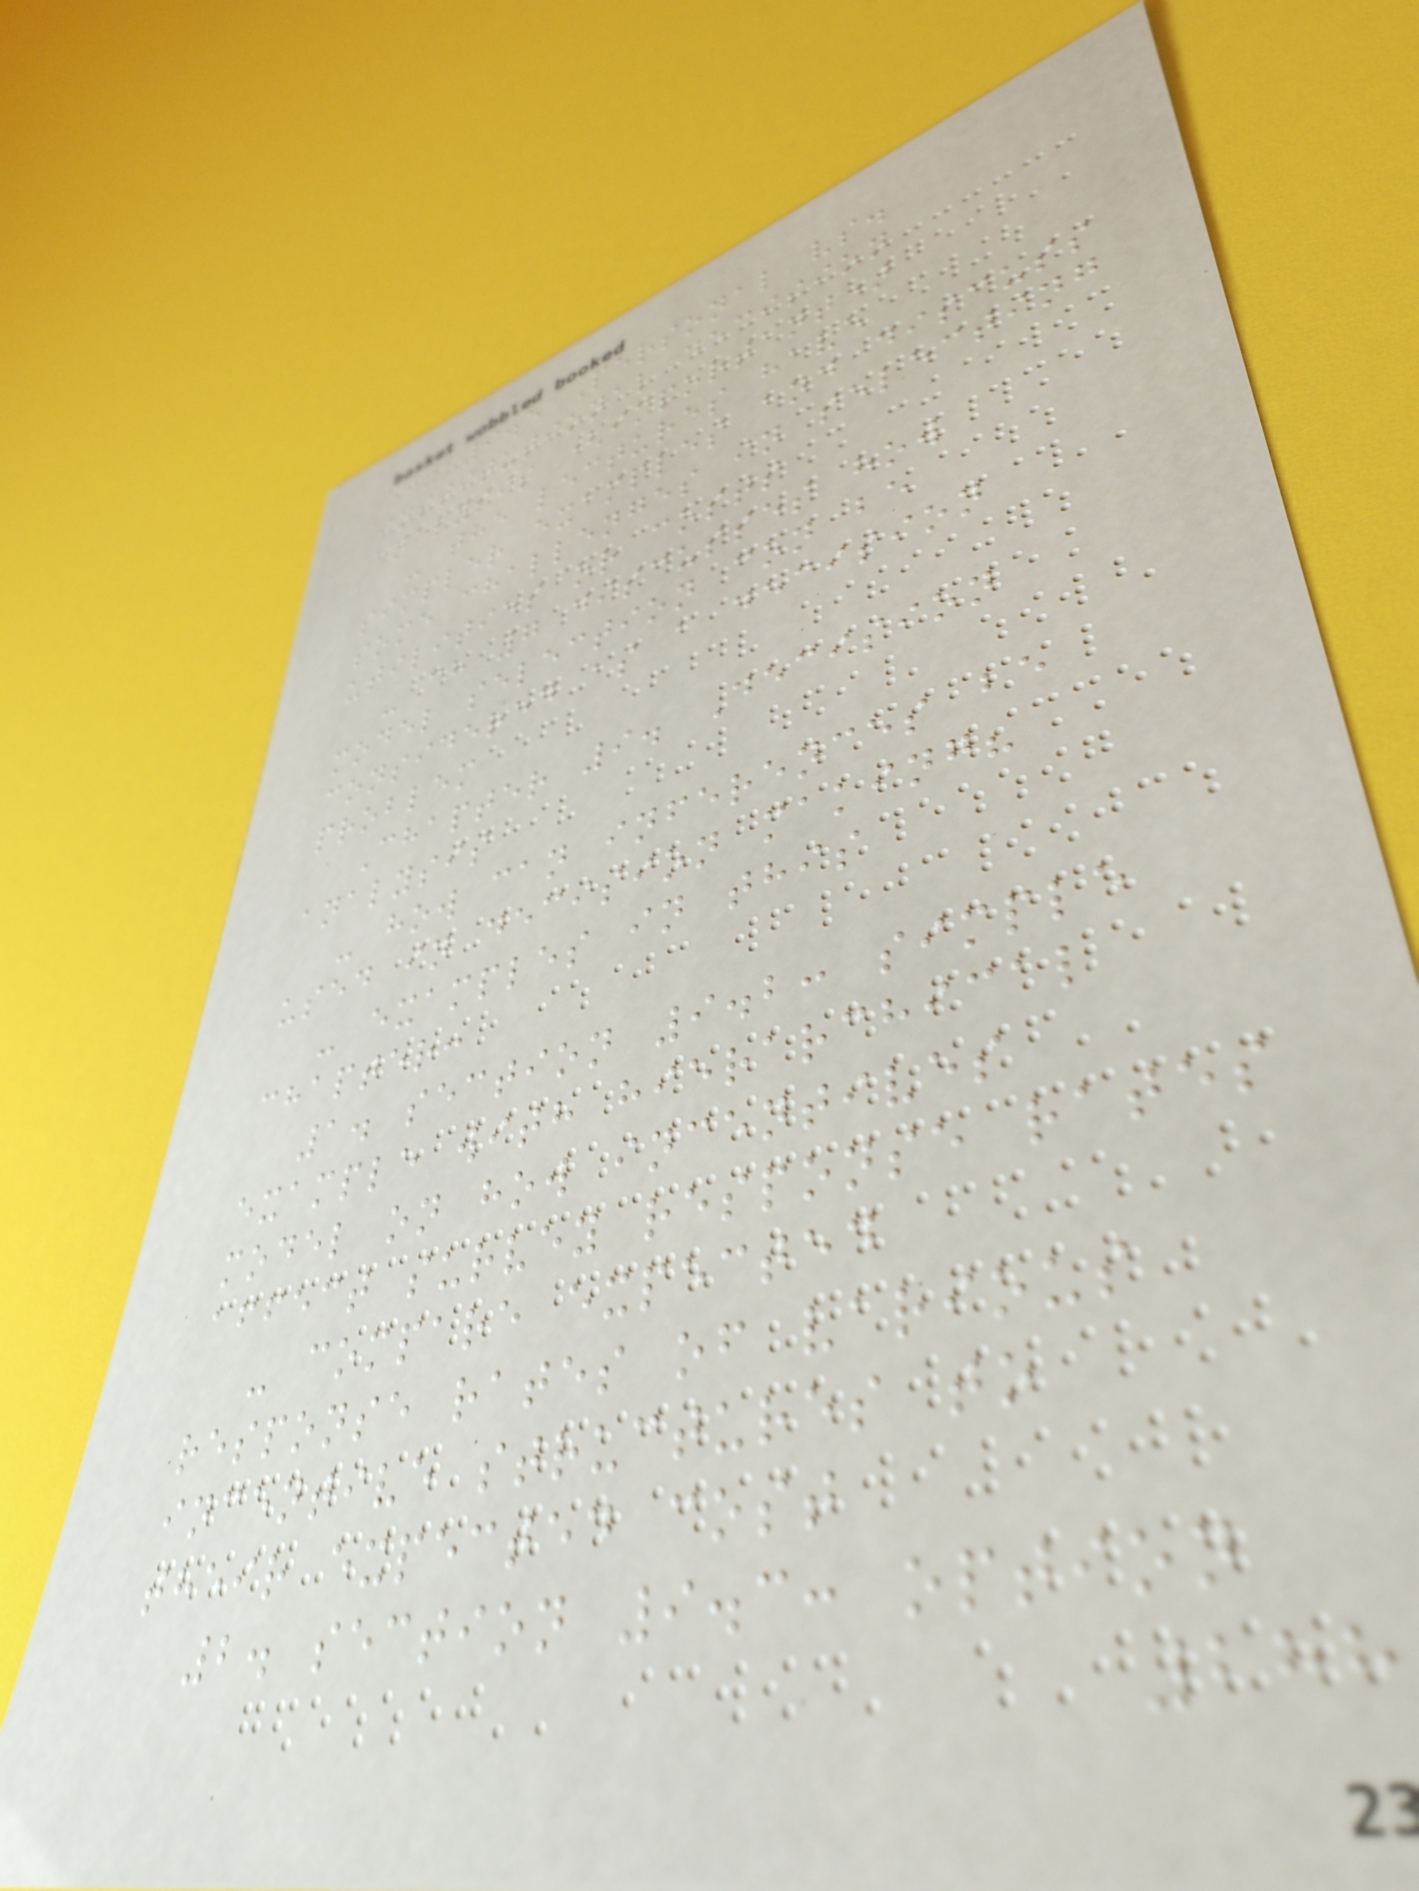- 9.5 Personal vs.
institutional decision
analysis (important)
- the lectures have
simpler examples and discuss
some challenges in selecting
utilities or costs
- ch 7 discusses how
model selection con be
considered as a decision
problem
Chapter 9. Decision
analysis
- how can inferences be
used in decision making?
- examples in this
chapter:
1. section 9.2: simple
example with hierarchical
model on how incentives
affect survey response rates
- compare expected
response rates of various
incentive structures to
their expected cost
2. section 9.3: option
288
